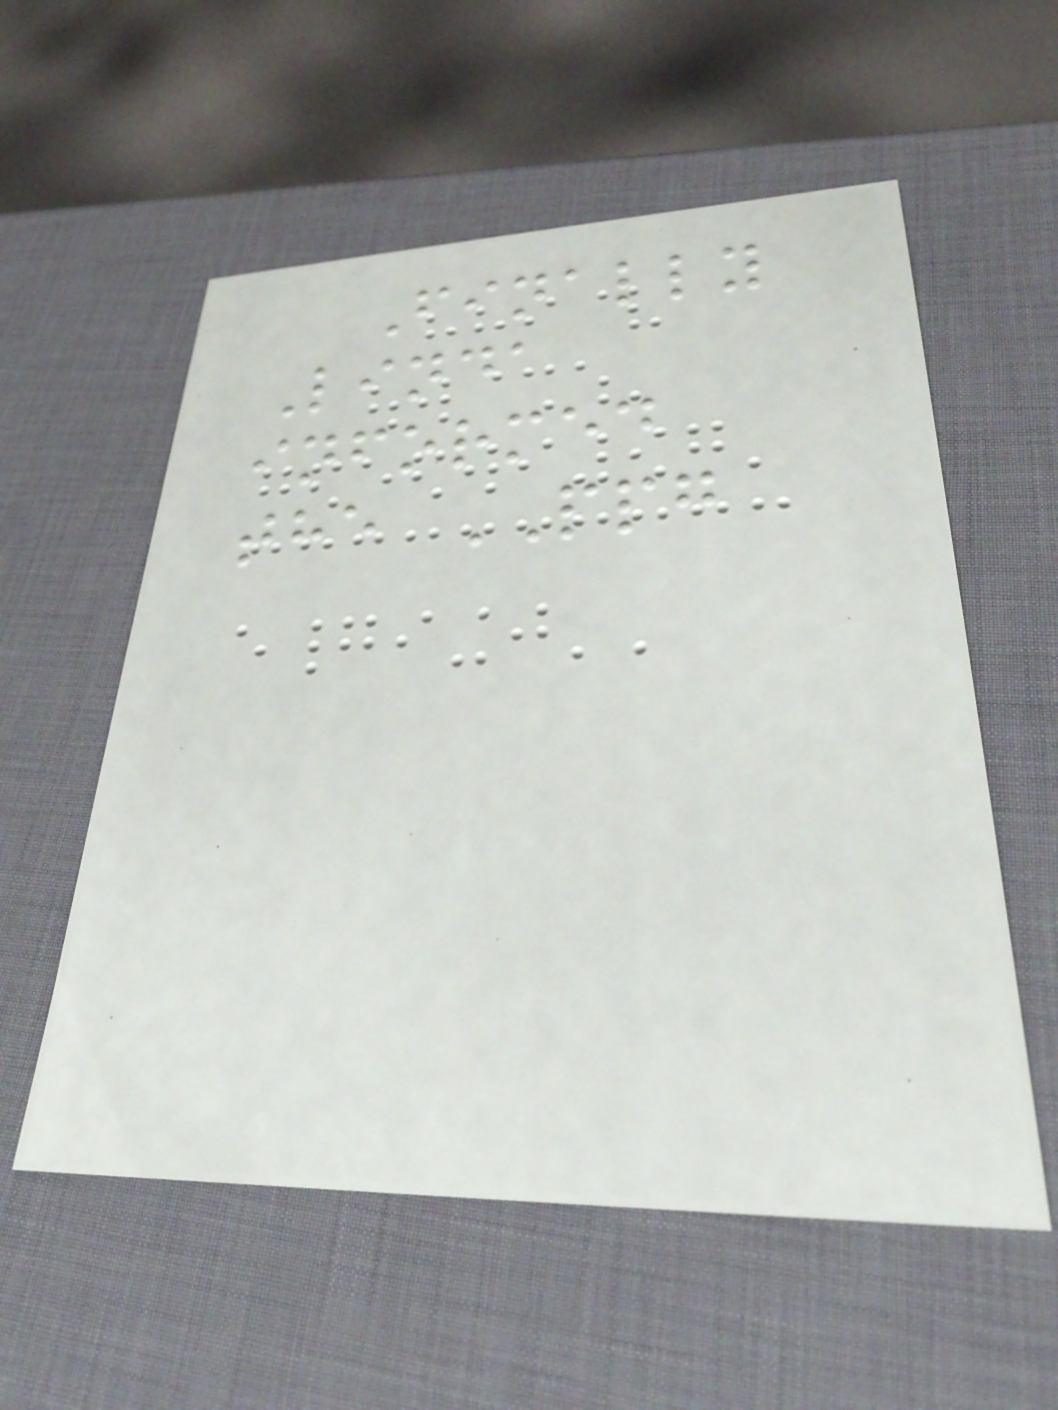Finally
Linda
informed
the PPG
